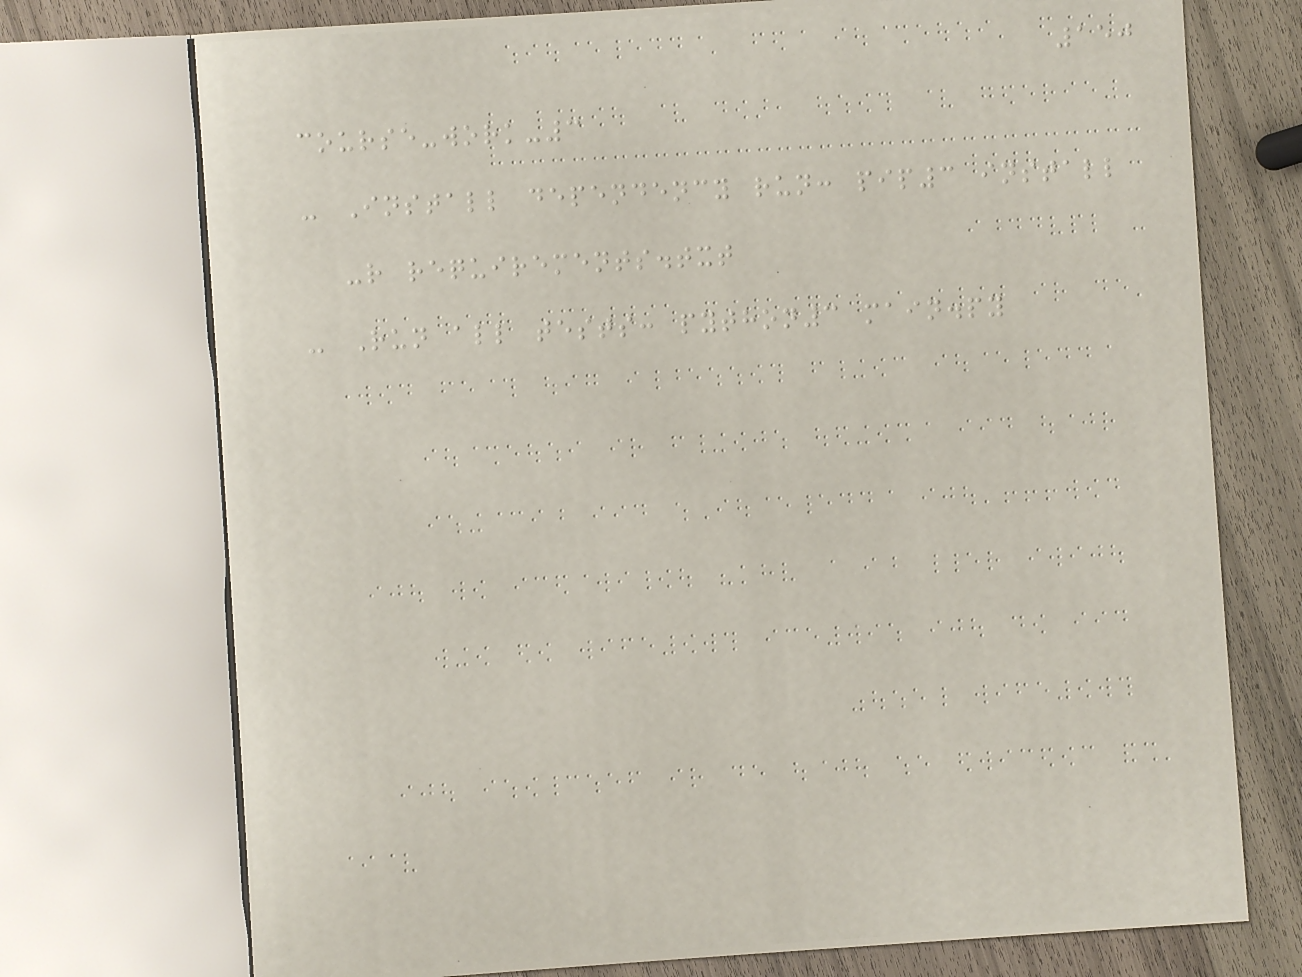150
course-work-3
- Install dependency run: pip3 install
-r requirements.txt
- Run all tests: python3 main.py
